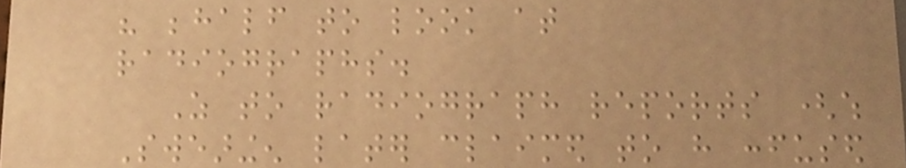his behalf to look at
radiographs.
As to radiograph reports (which
Swearingen later claimed to have confused
